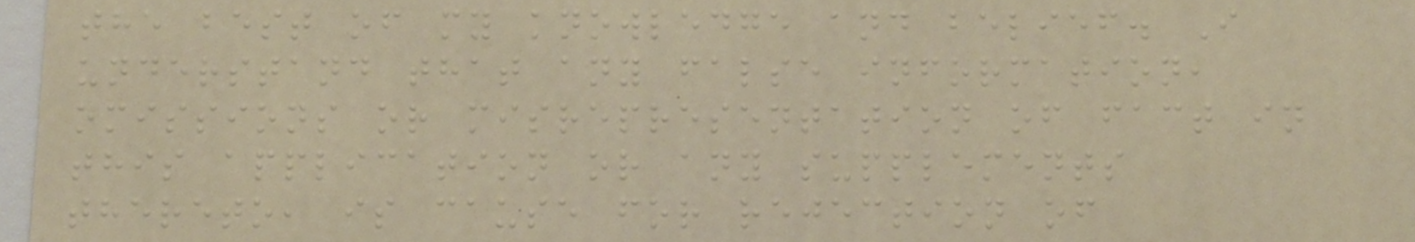the best of my knowledge and belief. I
understand that any false information,
omissions or misrepresentation of fact in
this application or any supplements
thereto, is cause for rejection of
